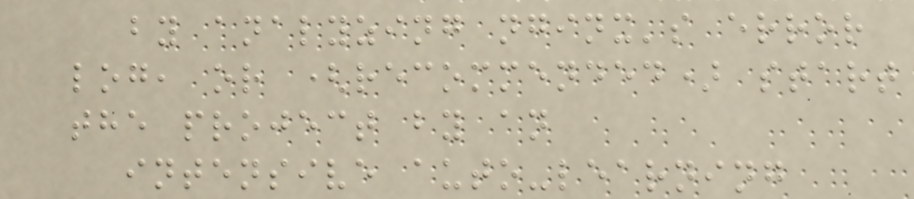by analyzing nginx's error
log, or (recommended) start
the project by an
intensive auto-learning
